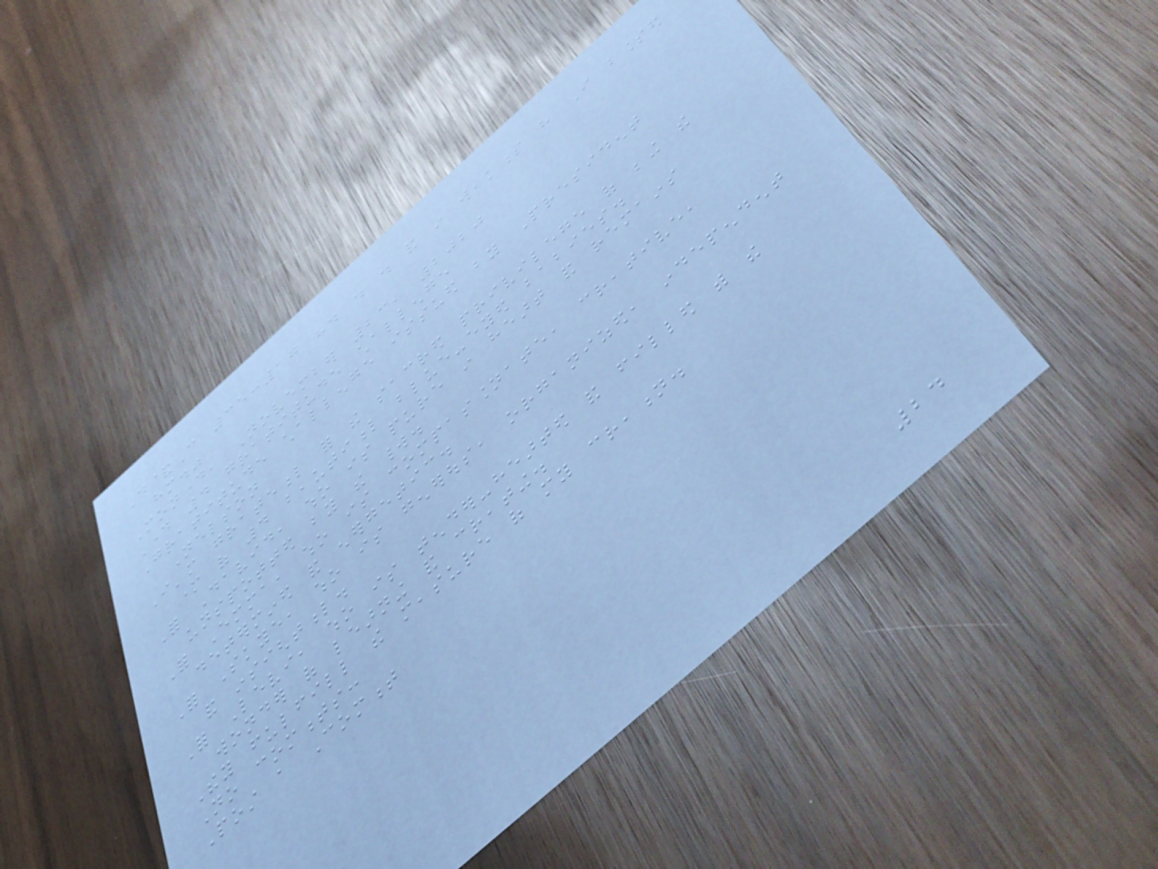D&C 35:17 ". . . and in weakness have I blessed
him."
Monday, November 23, 2020
Day 4 gratitude challenge
Gratitude challenge issued by President
Nelson
I'm grateful for the sacred privilege of being the
mother of 4 beautiful blue-eyed babies.
For David, who is pure in heart and remains
unspotted by the world.
For Emma, who is compassionate, creative,
determined and energetic.
For Skye, who is generous, organized, independent
and insightful.
For Levi, who is tender-hearted and filled with the
wonder of learning and creating.
They fulfill the measure of my creation.
No comments:
Post a Comment
24
